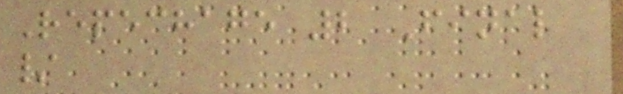Repechage 2 Final
/
